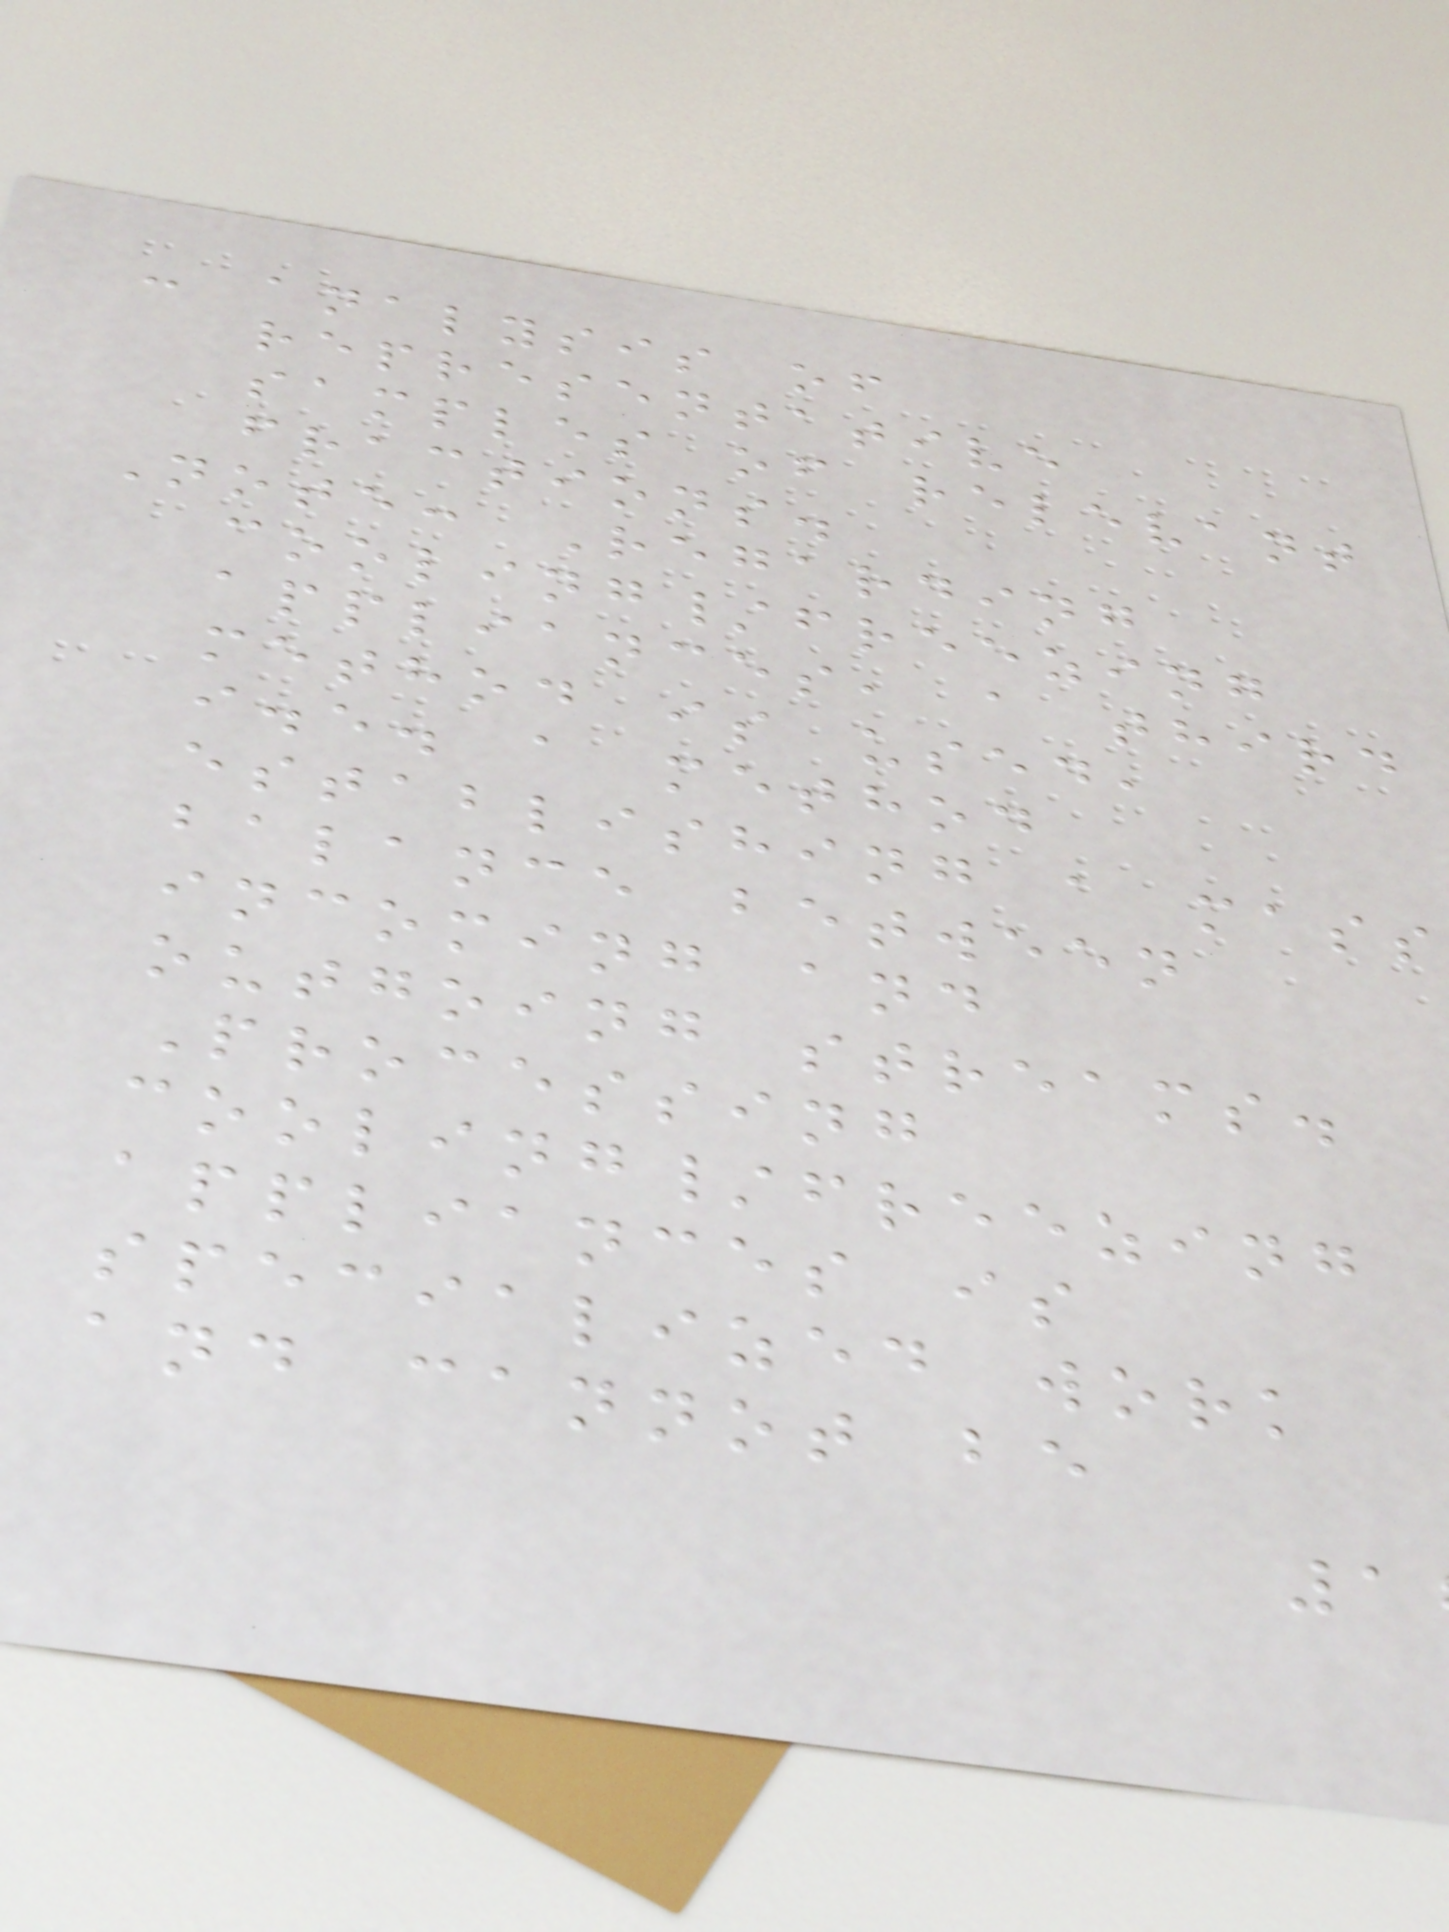- analysis of
representative
samples of relevant
fractions.
Note: Regarding
cooling/freezing
appliances, a third
method is used,
i.e. a method
establishing a mass
balance between
incoming and
outgoing streams.
Processing
cooling/freezing
appliances is
specialized work
and cannot be
